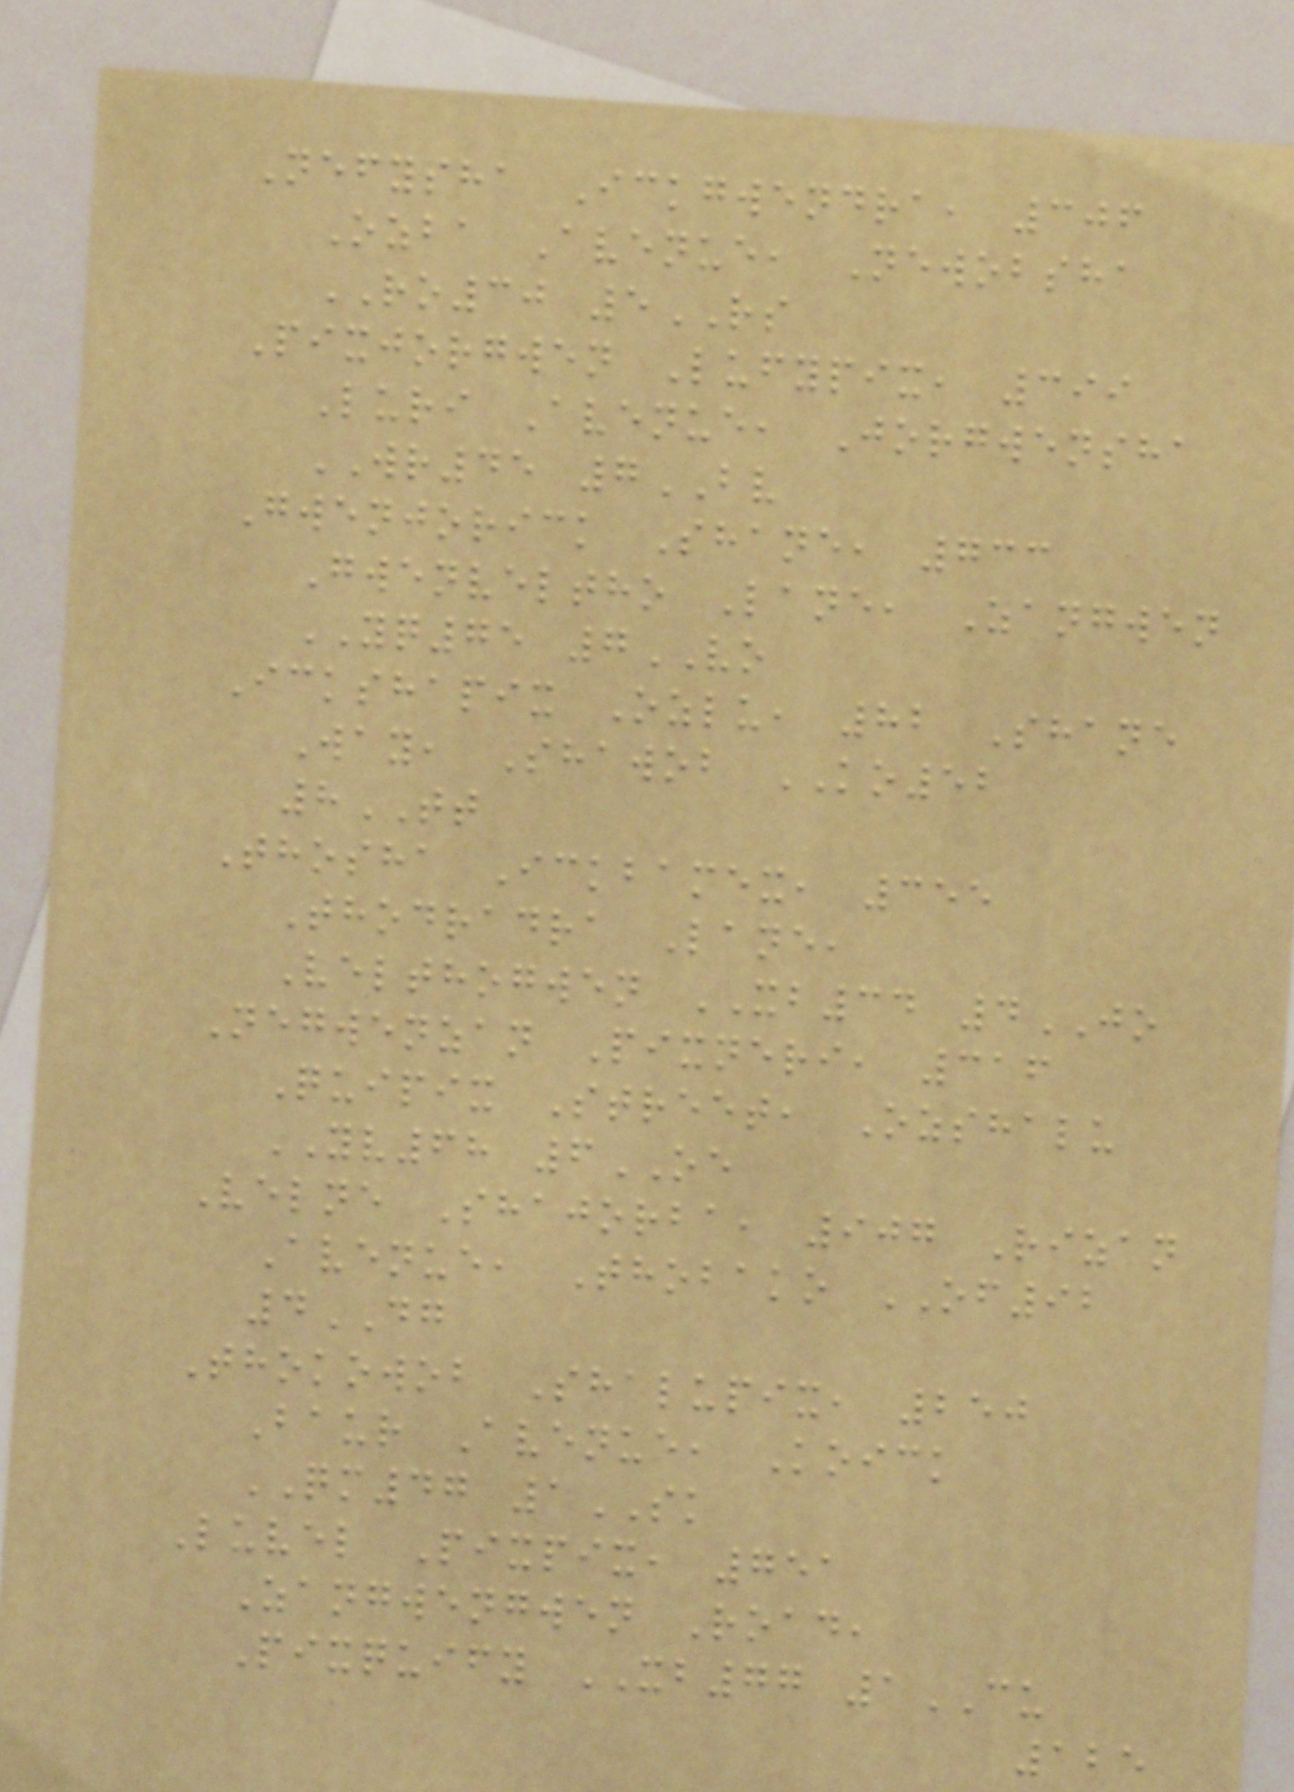Nefysha Ickgwendra, 306
Ozba Avenue, Newobsha
RO30 5RS
Pixjorgwen Lufypix, 399
Luri Avenue, Jorgwensha
WR45 7BV
Gwenjorick Shane, 733
Gwenveltho Lane, Zangwen
YQ75 7VO
Ickshapix Ozlu, 82 Shane
Way, Shawob KO52
8TT
Thosha Ickbamex, 355
Thodradra Lane,
Velthogwen XB34 4JO
Negwenzan Pixneri, 316
Quipix Street, Ozshalu
YV68 6OE
Velne Shajorba, 907 Rizan
Avenue, Thobako OF92
4DG
Thokowob Shalupix, 250
Baur Avenue, Koick
QM47 1SK
Luvel Pixpix, 751
Zangwengwen Road,
Pixquify XB77 1CU
125
